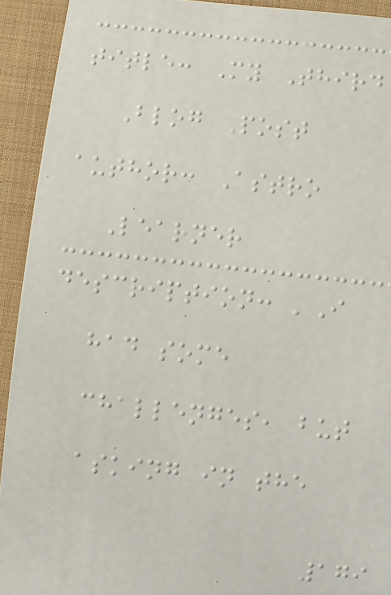title: My Third
Blog Post
author: Astro
Learner
description: 'I
had some
challenges, but
asking in the
179
